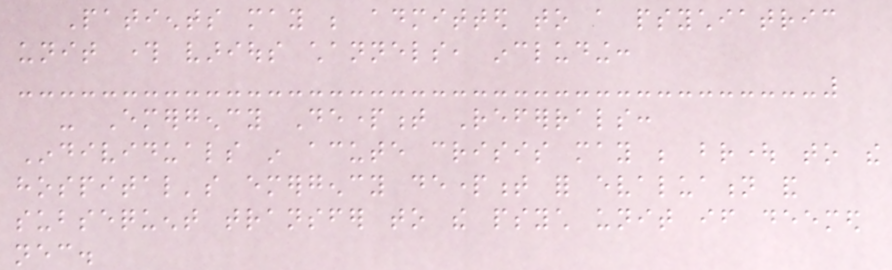Patients may be admitted to a psychiatric
unit through various channels, including:
- Emergency Department Referrals:
Individuals in acute crisis may be brought to the
hospital's emergency department for evaluation and
subsequent transfer to the psych unit if deemed
necessary.
